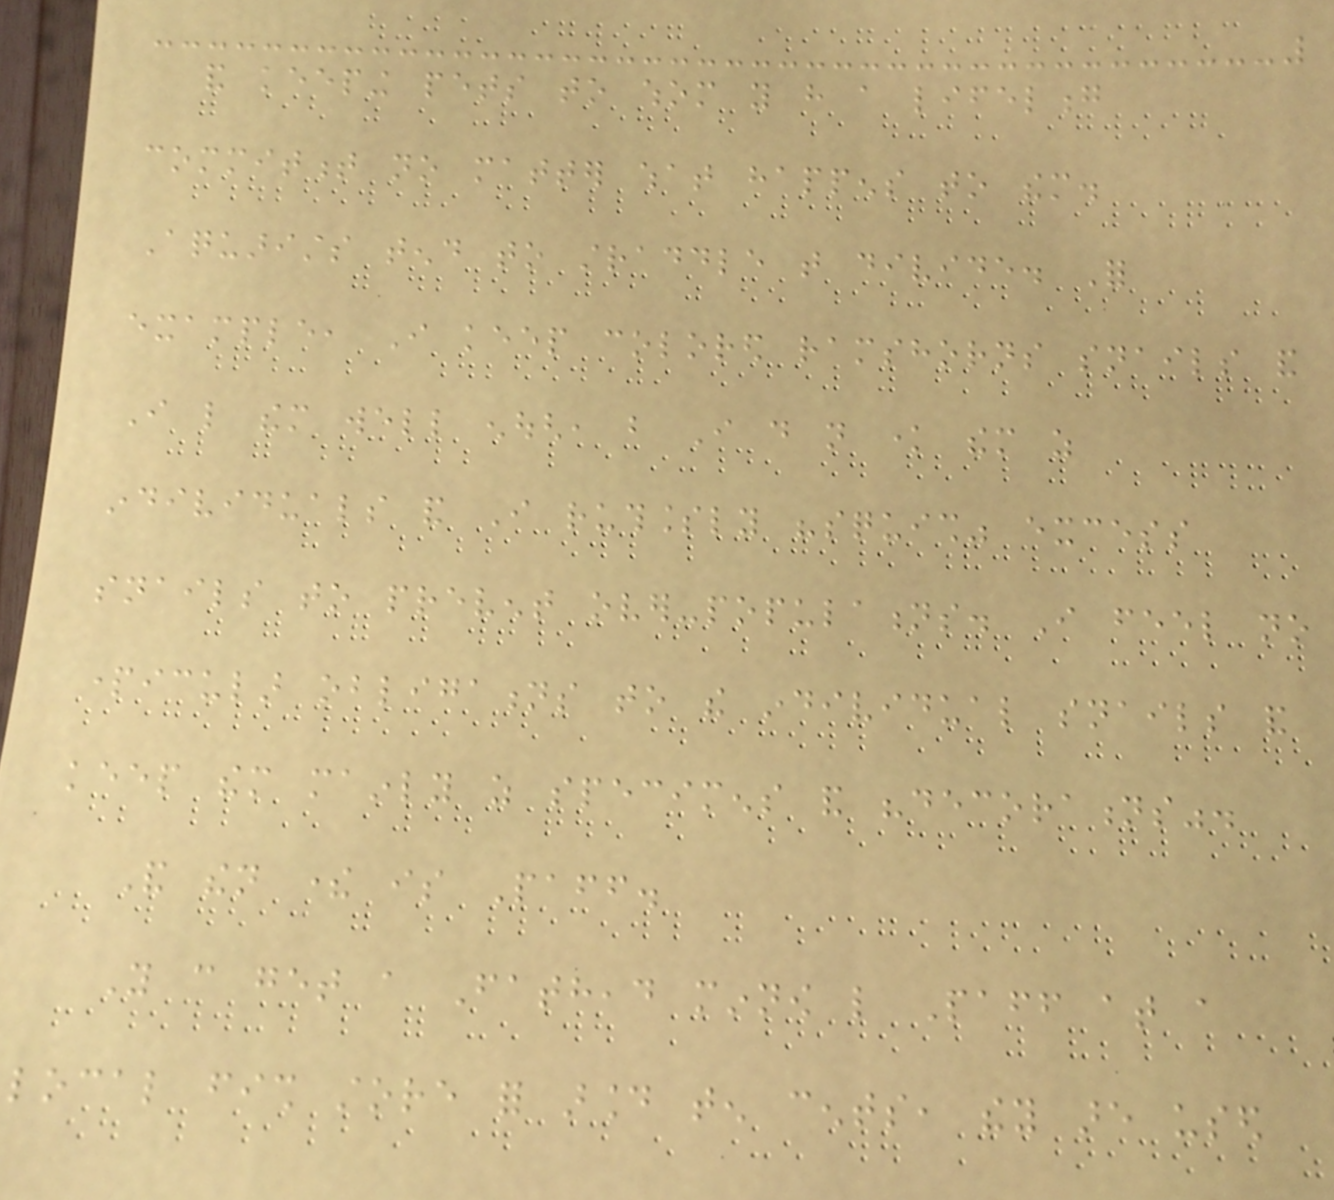and keeping pets to whom you have a lifelong
commitment no matter what happens to them.
Aquarists tend to straddle that divide. For
example, I keep colored ramshorns snails and
I like them well enough, but I do not know them as
individuals and I ruthlessly "squish" excess
snails to prevent over-populations. I feel no
particular obligations to the individual snails and
keep them mainly as specimens and "decorations".
And then there is Paff.
You can get a Fathead minnow like Paff at a
local fish store for around ten cents, they are used
